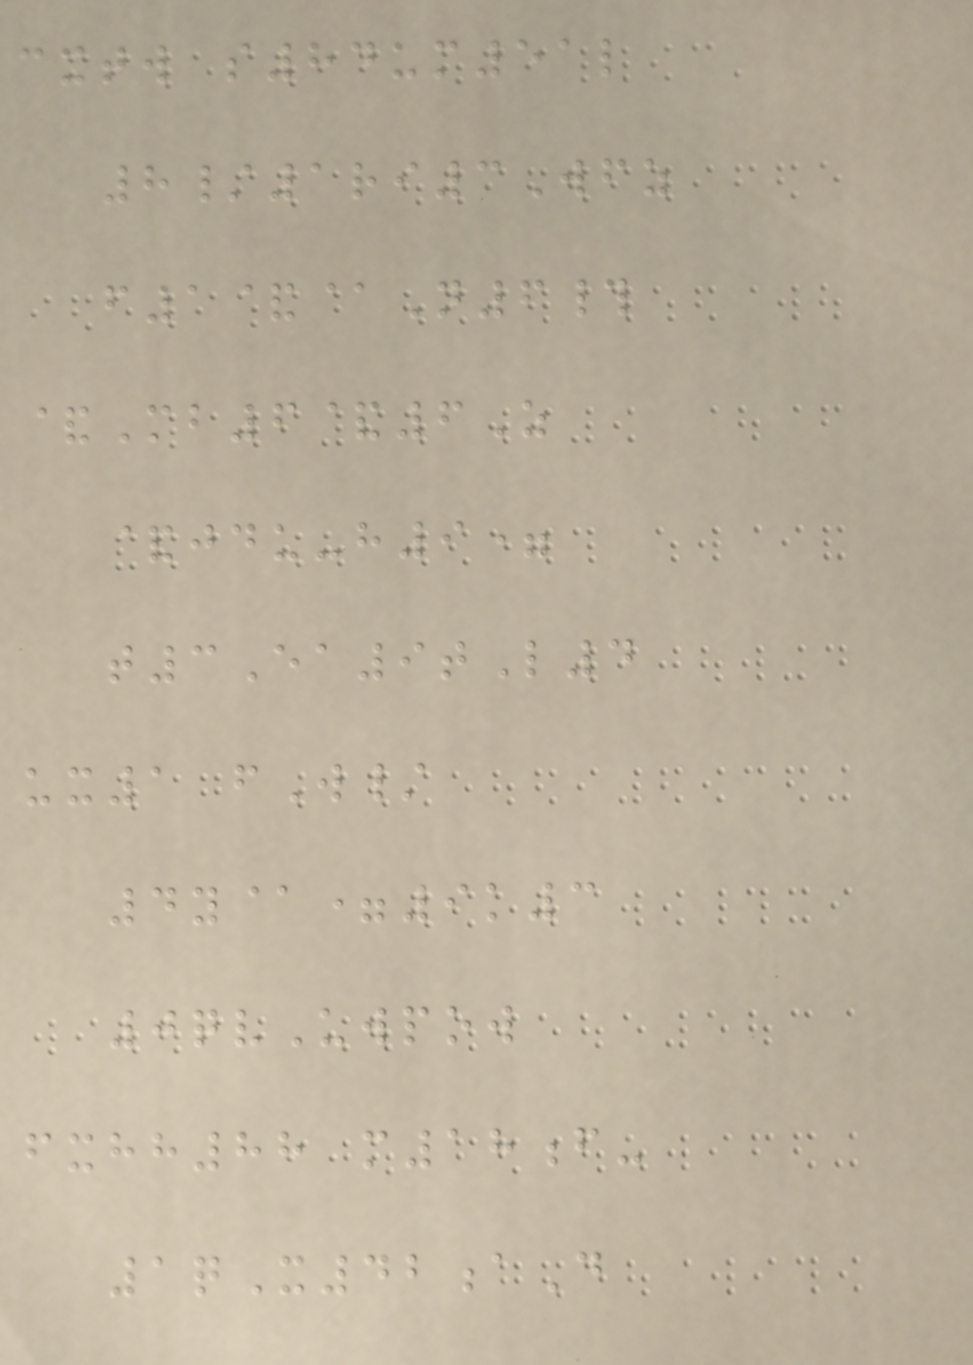cxtw s84um51l
8/1ri3Wfz
f1&@N6#
&Mb6&6Z
&jdu-h9=
t3Ea9tL4
ux1 fW/
4y@=9k3
0qvUwpow
fxhh88 m18f-
1qX42aD
